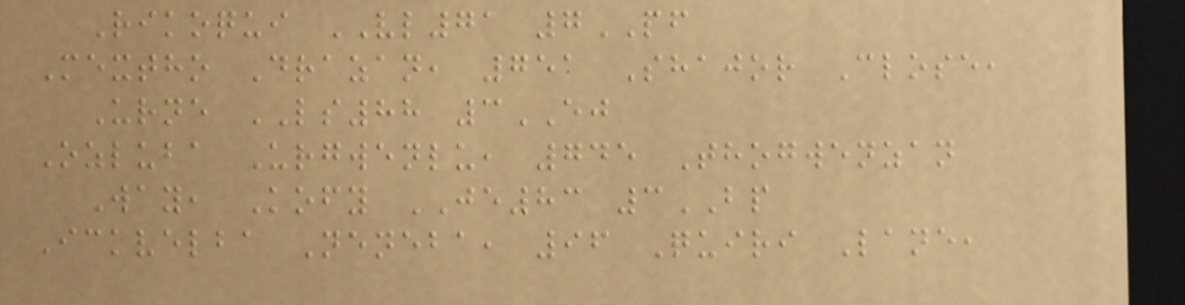Rikoqui VL71 7PF
Mextho Drazan, 751 Shajor Close,
Urne LS88 3EJ
Ozluba Urgwenlu, 745 Thogwenzan
Way, Kofy JE83 3BP
Ickvelba Neneba, 96 Quiri Lane,
